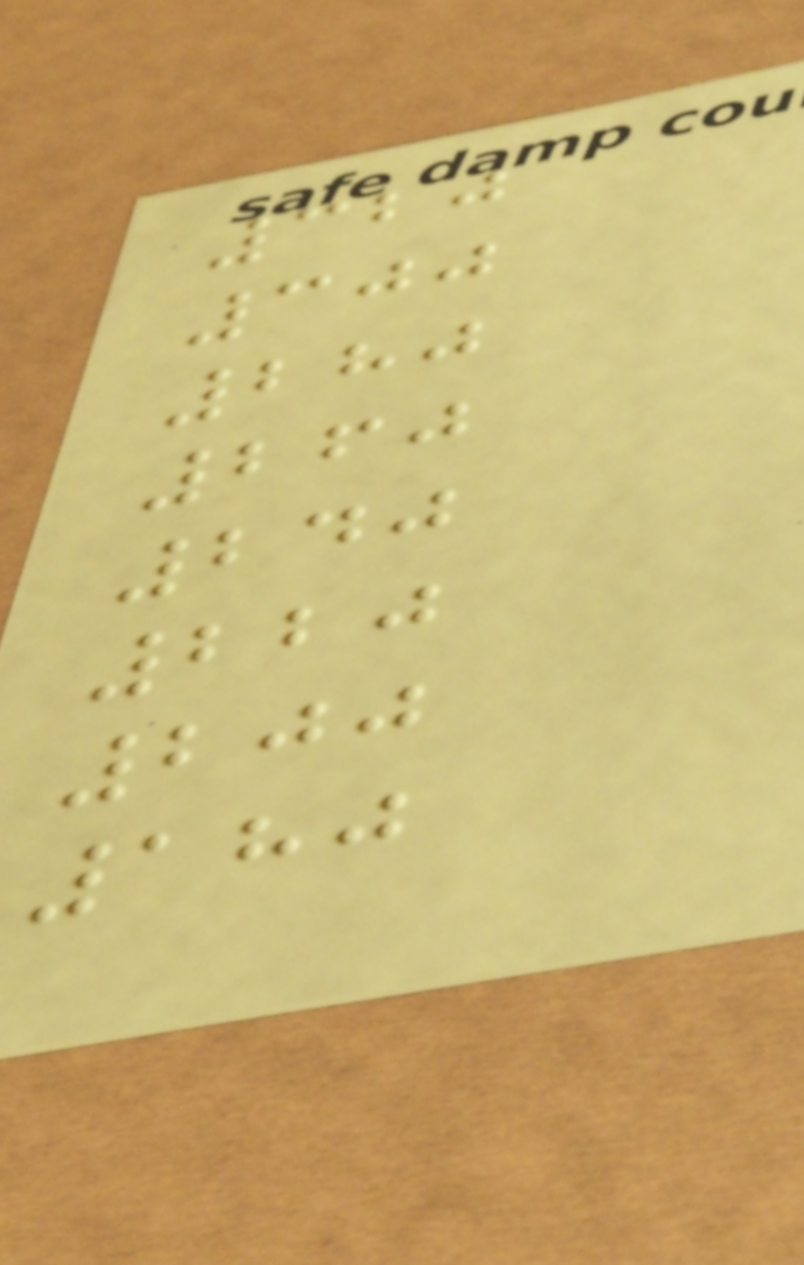320
300
280
260
240
220
200
180
